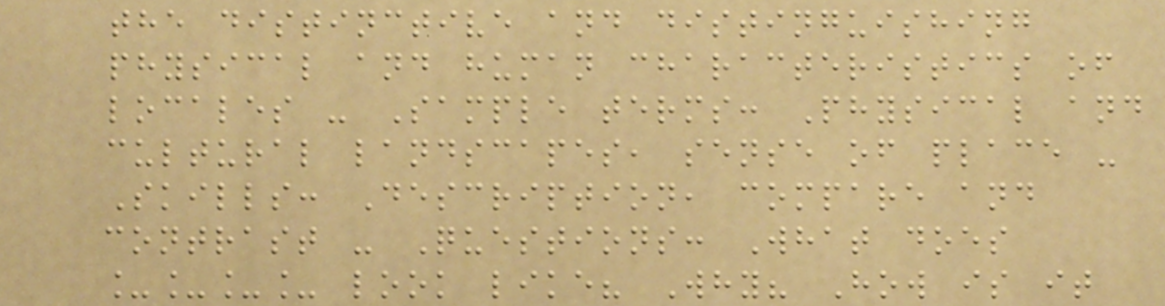the distinctive and distinguishing
physical and human characteristics of
locales - Sample terms: Physical and
cultural landscapes, sense of place -
Skills: Description, compare and
contrast - Questions: What does
____ look like? Why? How is it
